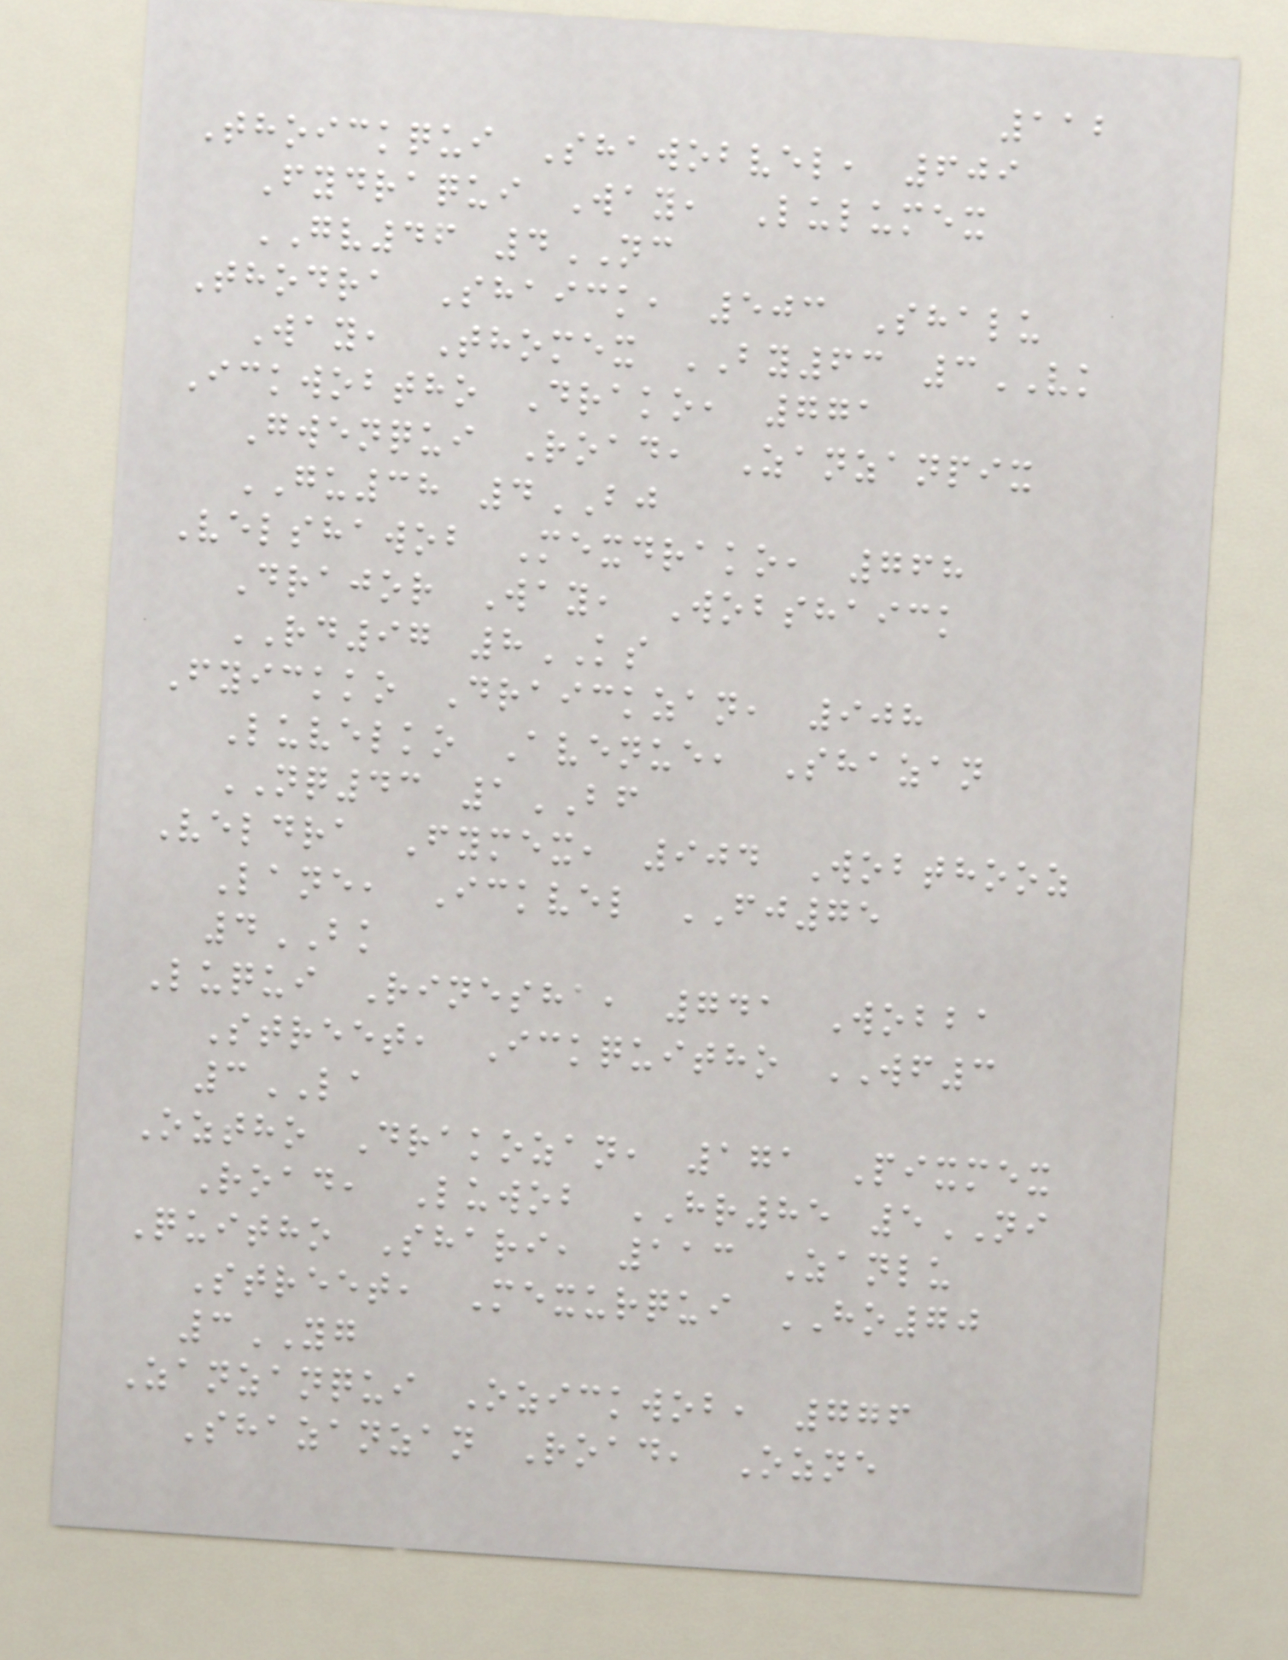112
Thoickqui Shawobvel, 609
Fydraqui Way, Lulumex
GV46 4NC
Thodra Shaick, 503 Shalu
Way, Thomex BY63 3VK
Ickwobtho Drako, 771
Gwenqui Road, Zanzanpix
GU38 4BJ
Velshawob Mexdrako, 768
Drajor Way, Wobshaick
RD97 8KS
Fyickko Draickzan, 908
Luvelko Avenue, Shazan
NQ43 1BF
Veldra Fymex, 904 Wobthooz
Lane, Ickvel FJ75
4BK
Luqui Rinesha, 741 Wobba
Street, Ickquitho WF3
3LA
Oztho Drakozan, 171 Pixmex
Road, Luwob HR85 5NI
Quitho Shari, 113 Zanlu
Street, Mexurqui HO70
3YG
Zanzanqui Ozickwob, 776
Shazanzan Road, Ozne
